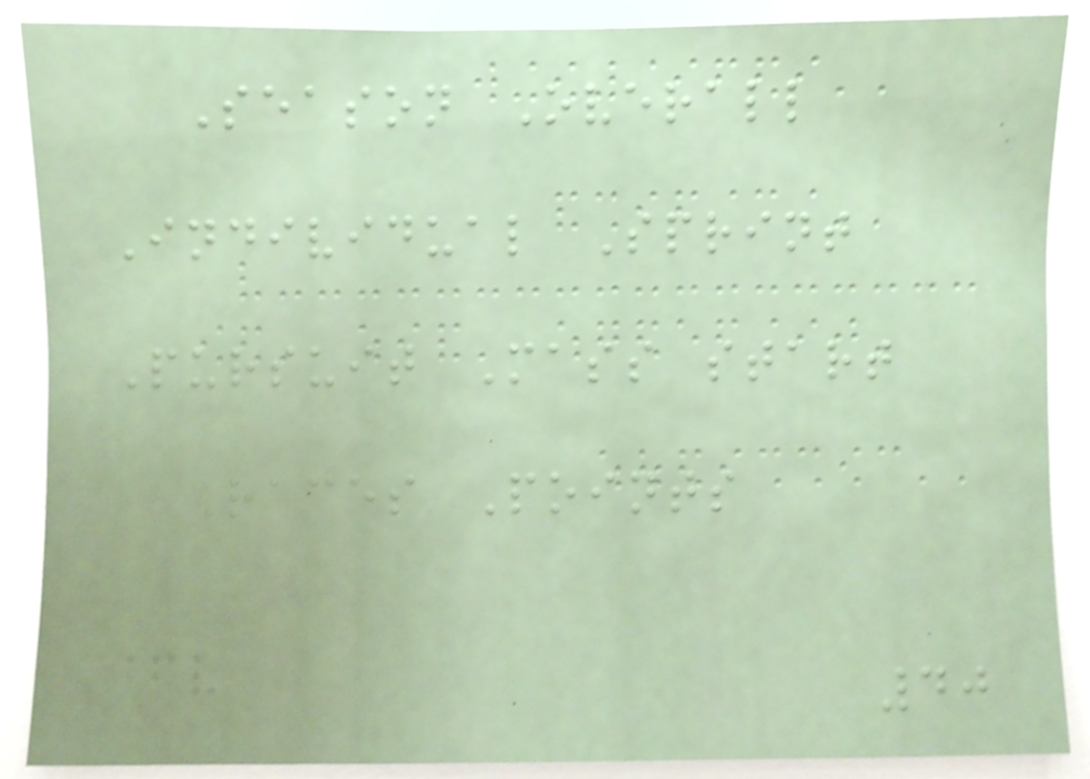Season Overall
Individual Sprint
Pursuit Mass start
Races Points
40
